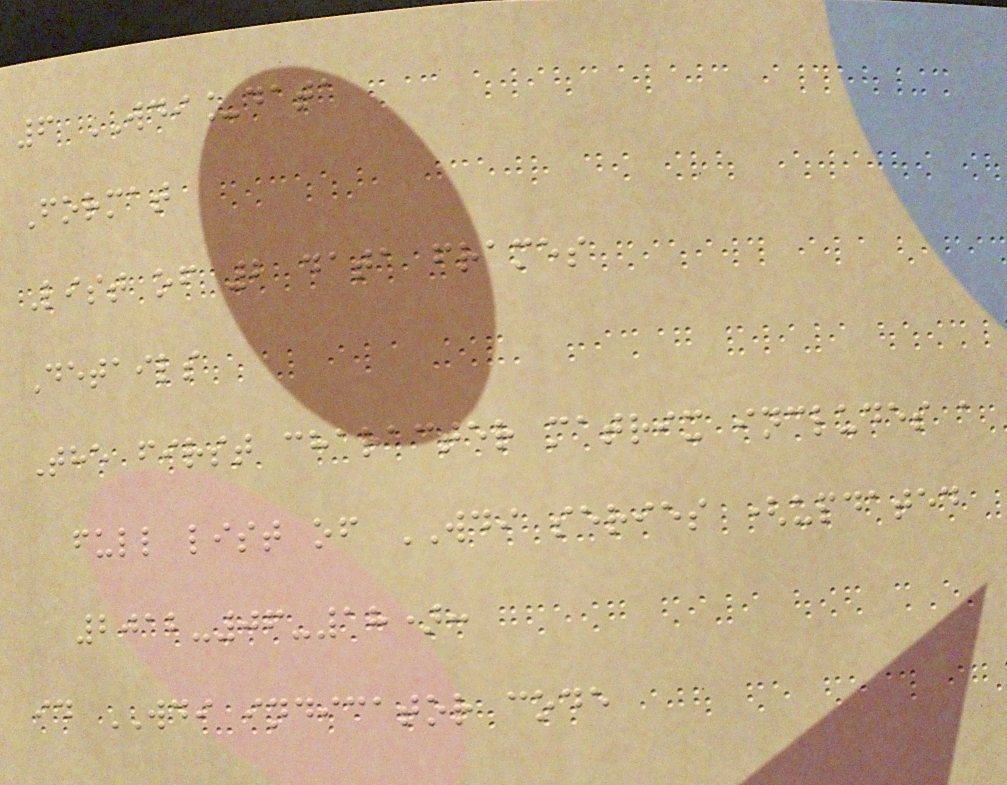6 WDI_data
Format
List of 2 data frames
Details
The first character matrix includes a
full list of WDI series (updated
2012-06-18):
id WDI indicator code
